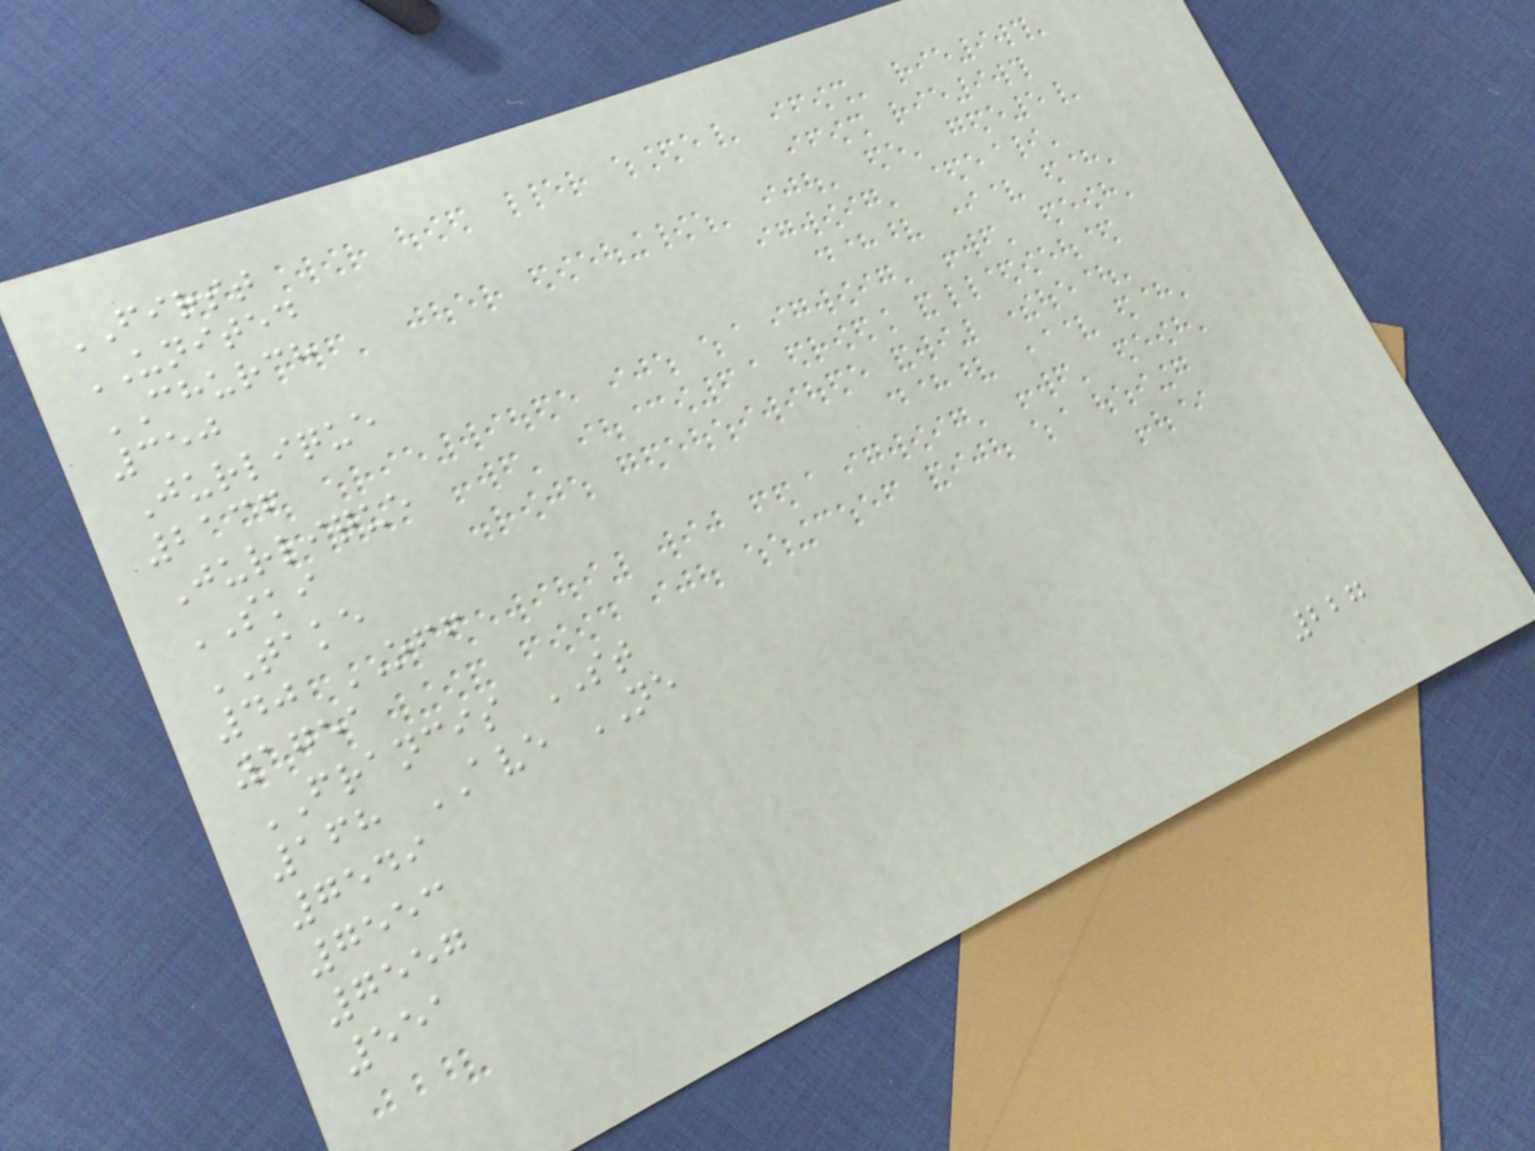FIRST
UNITED
CHURCH
350
Jurlique
2136
Jurlique
SKI
TAKE
40 OFF
1751
FRANCIS ST
168 AVE NE
7549
7553
7557
551
227
